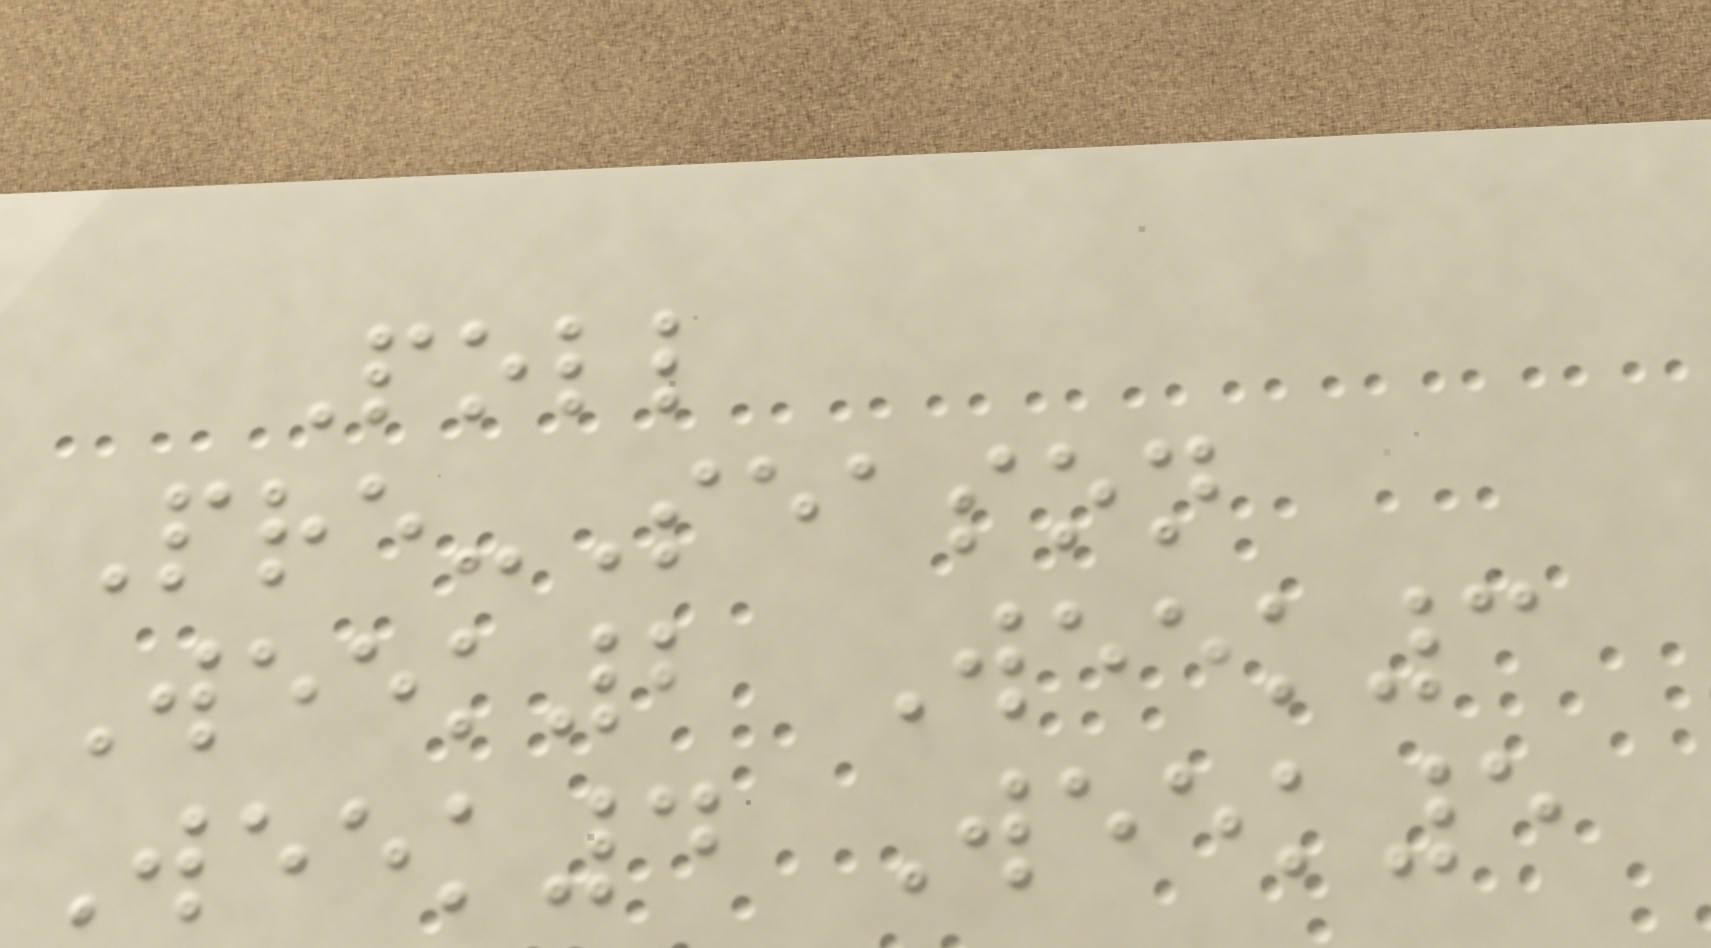Poll
Pre-Season
Week2 Week3
Week4 Week5
